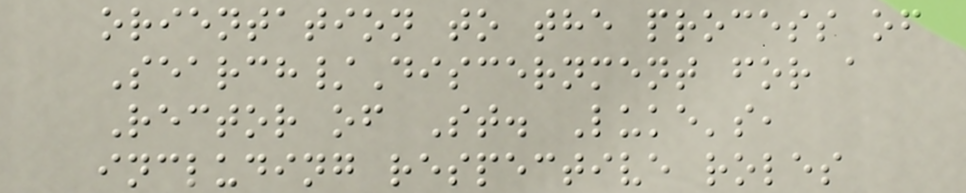orientation to the process of
Search/Discernment for a
Rector of St. Luke's,
including respective roles
